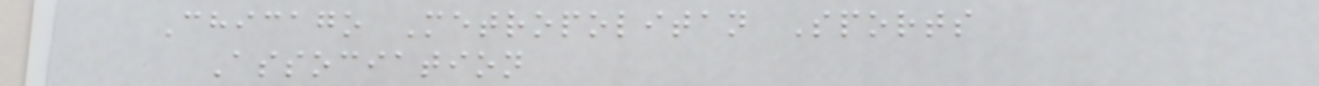Chicago Metropolitan Sports
Association
